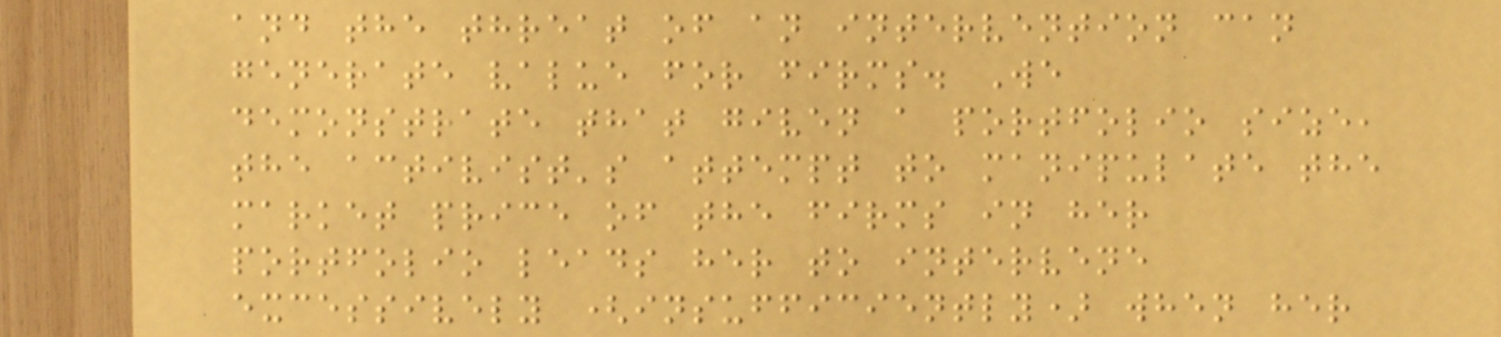and the threat of an intervention can
generate value for firms. We
demonstrate that given a portfolio size,
the activist's attempt to manipulate the
market price of the firms in her
portfolio leads her to intervene
excessively (insufficiently) when her
